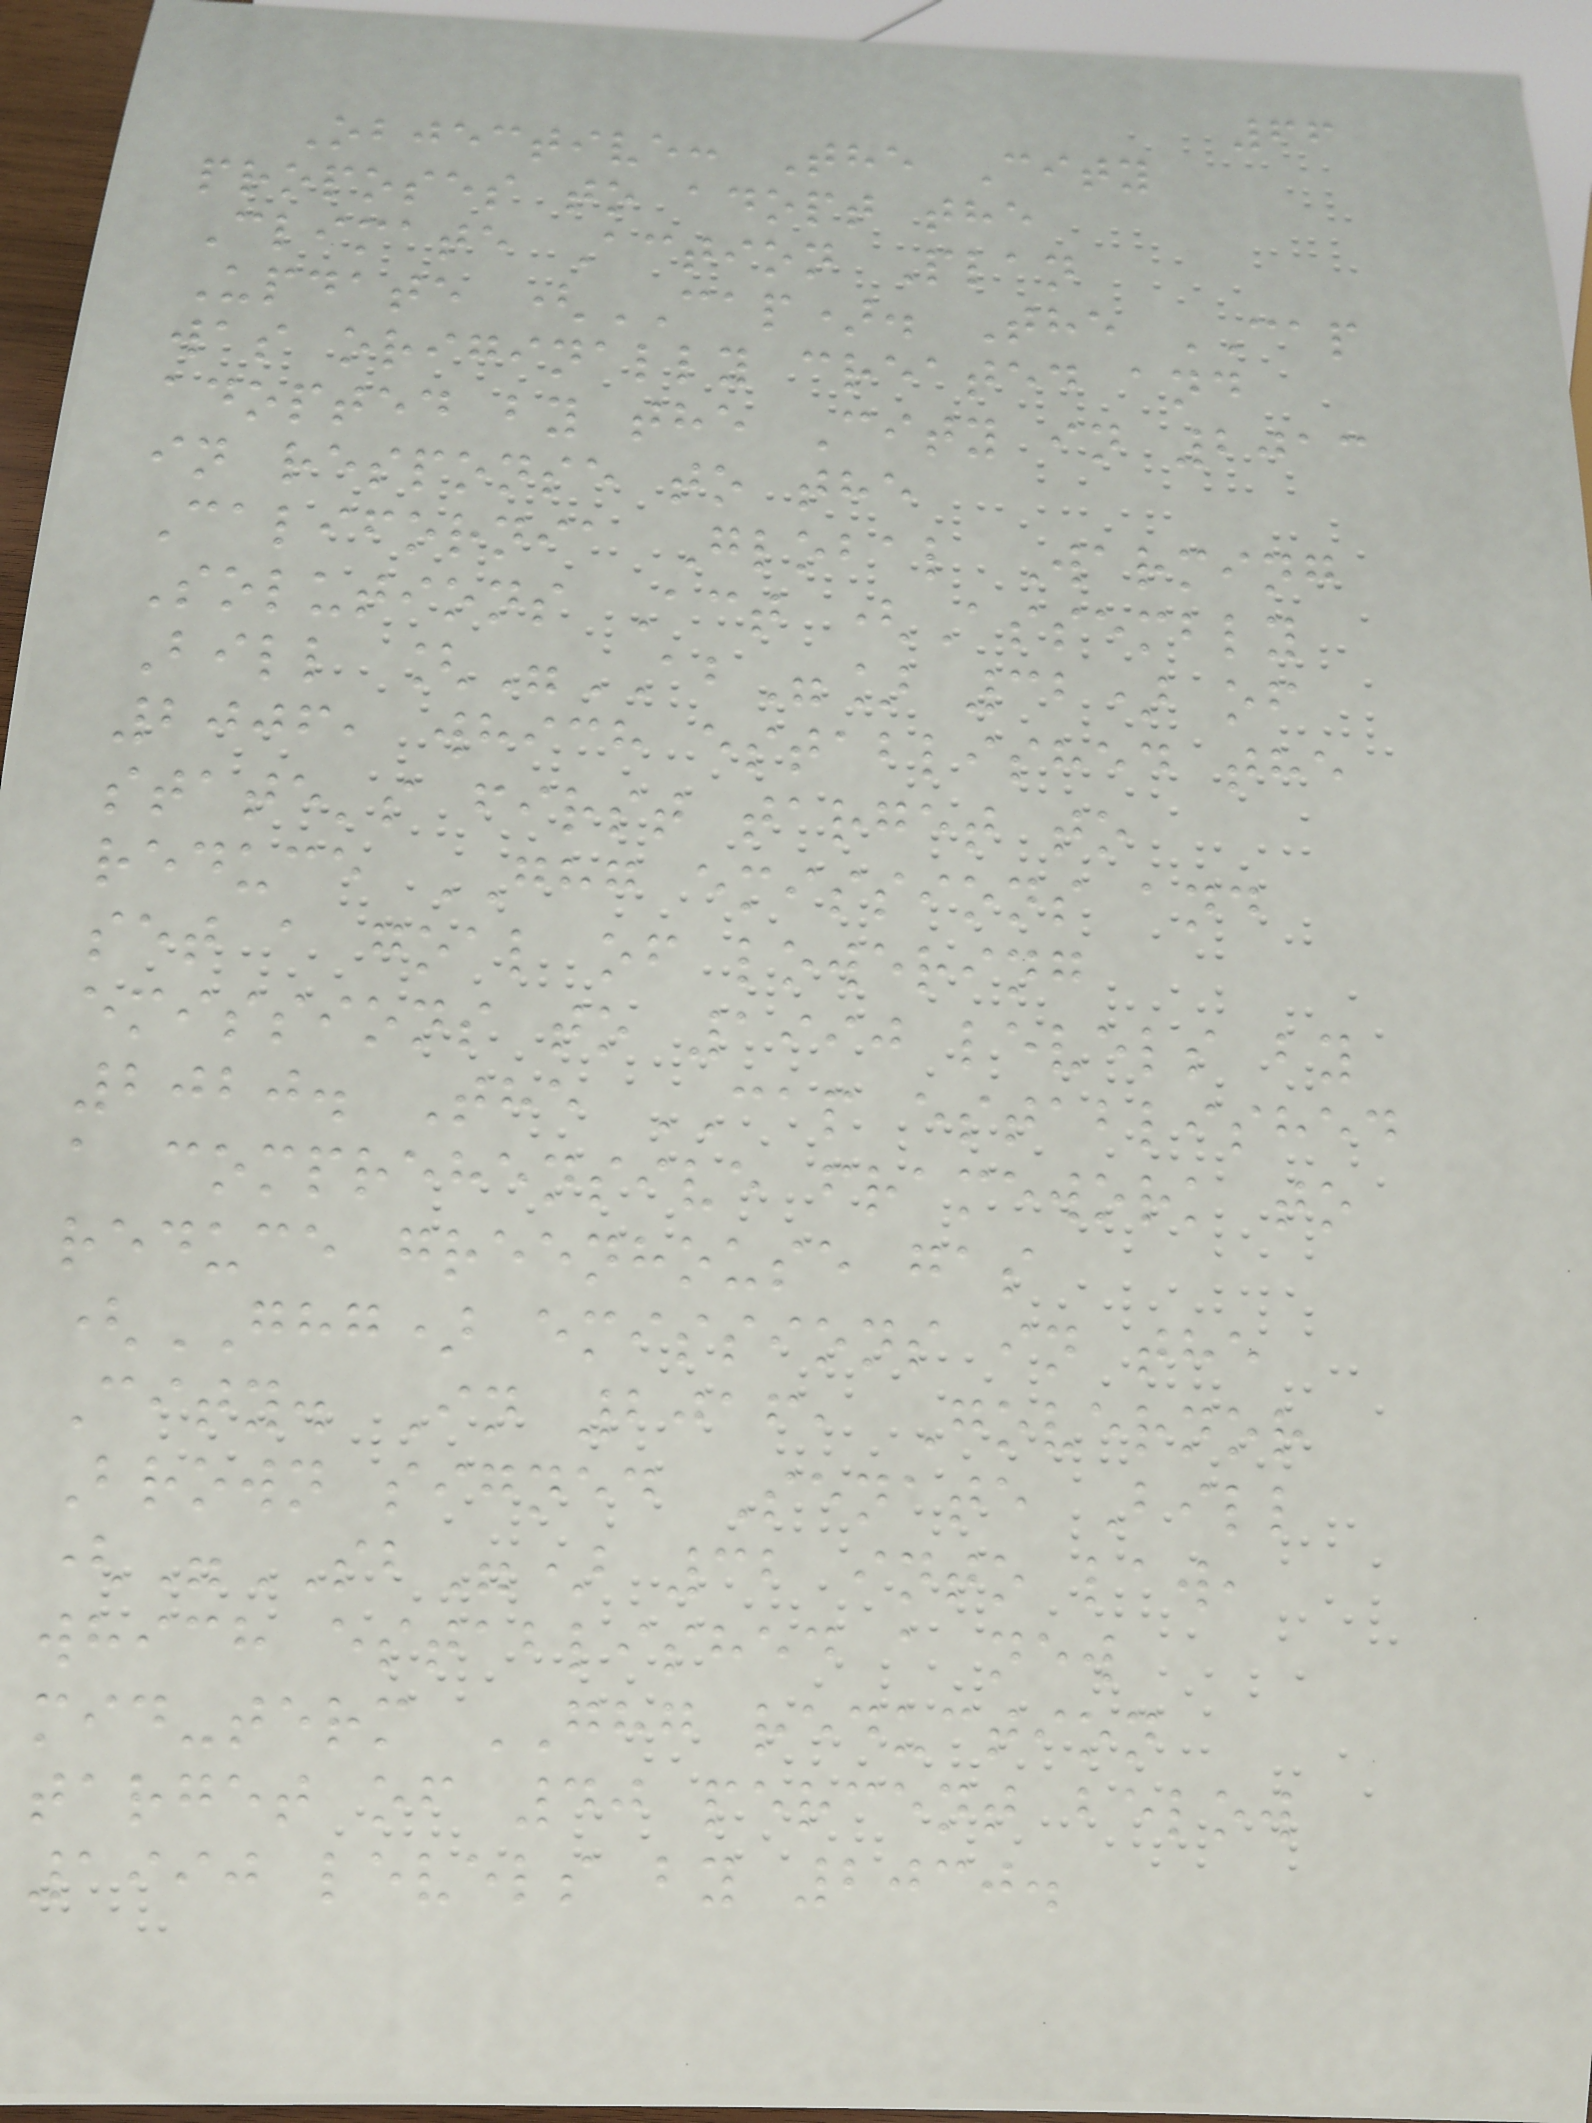66
Objective: The City
proposes to adopt the
Climate Action Plan
Update (CAP). The CAP
was originally created and
adopted by the City in 2013
in response to the
California Global Warming
Solutions Act (Assembly
Bill ["AB"] 32) of
2006, which established the
state's first target to
reduce GHG emissions and
set a goal of lowering
emissions to 1990 levels by
2020. The CAP established
a comprehensive framework to
reduce greenhouse gas
(GHG) emissions in the
City. In 2016, Governor
Brown signed Senate Bill
("SB") 32 into law,
which established a new
mid-term GHG reduction
target of 40 percent below
1990 levels by 2030.
